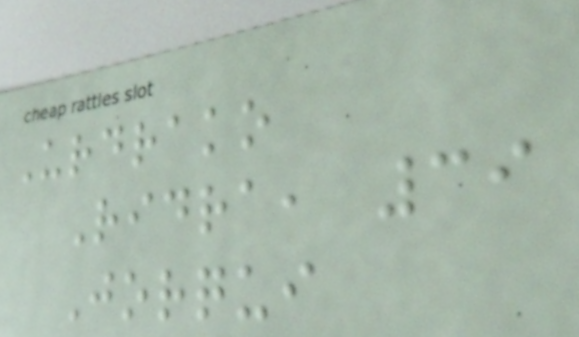Urdrako
Ridra, 39
Jorqui
